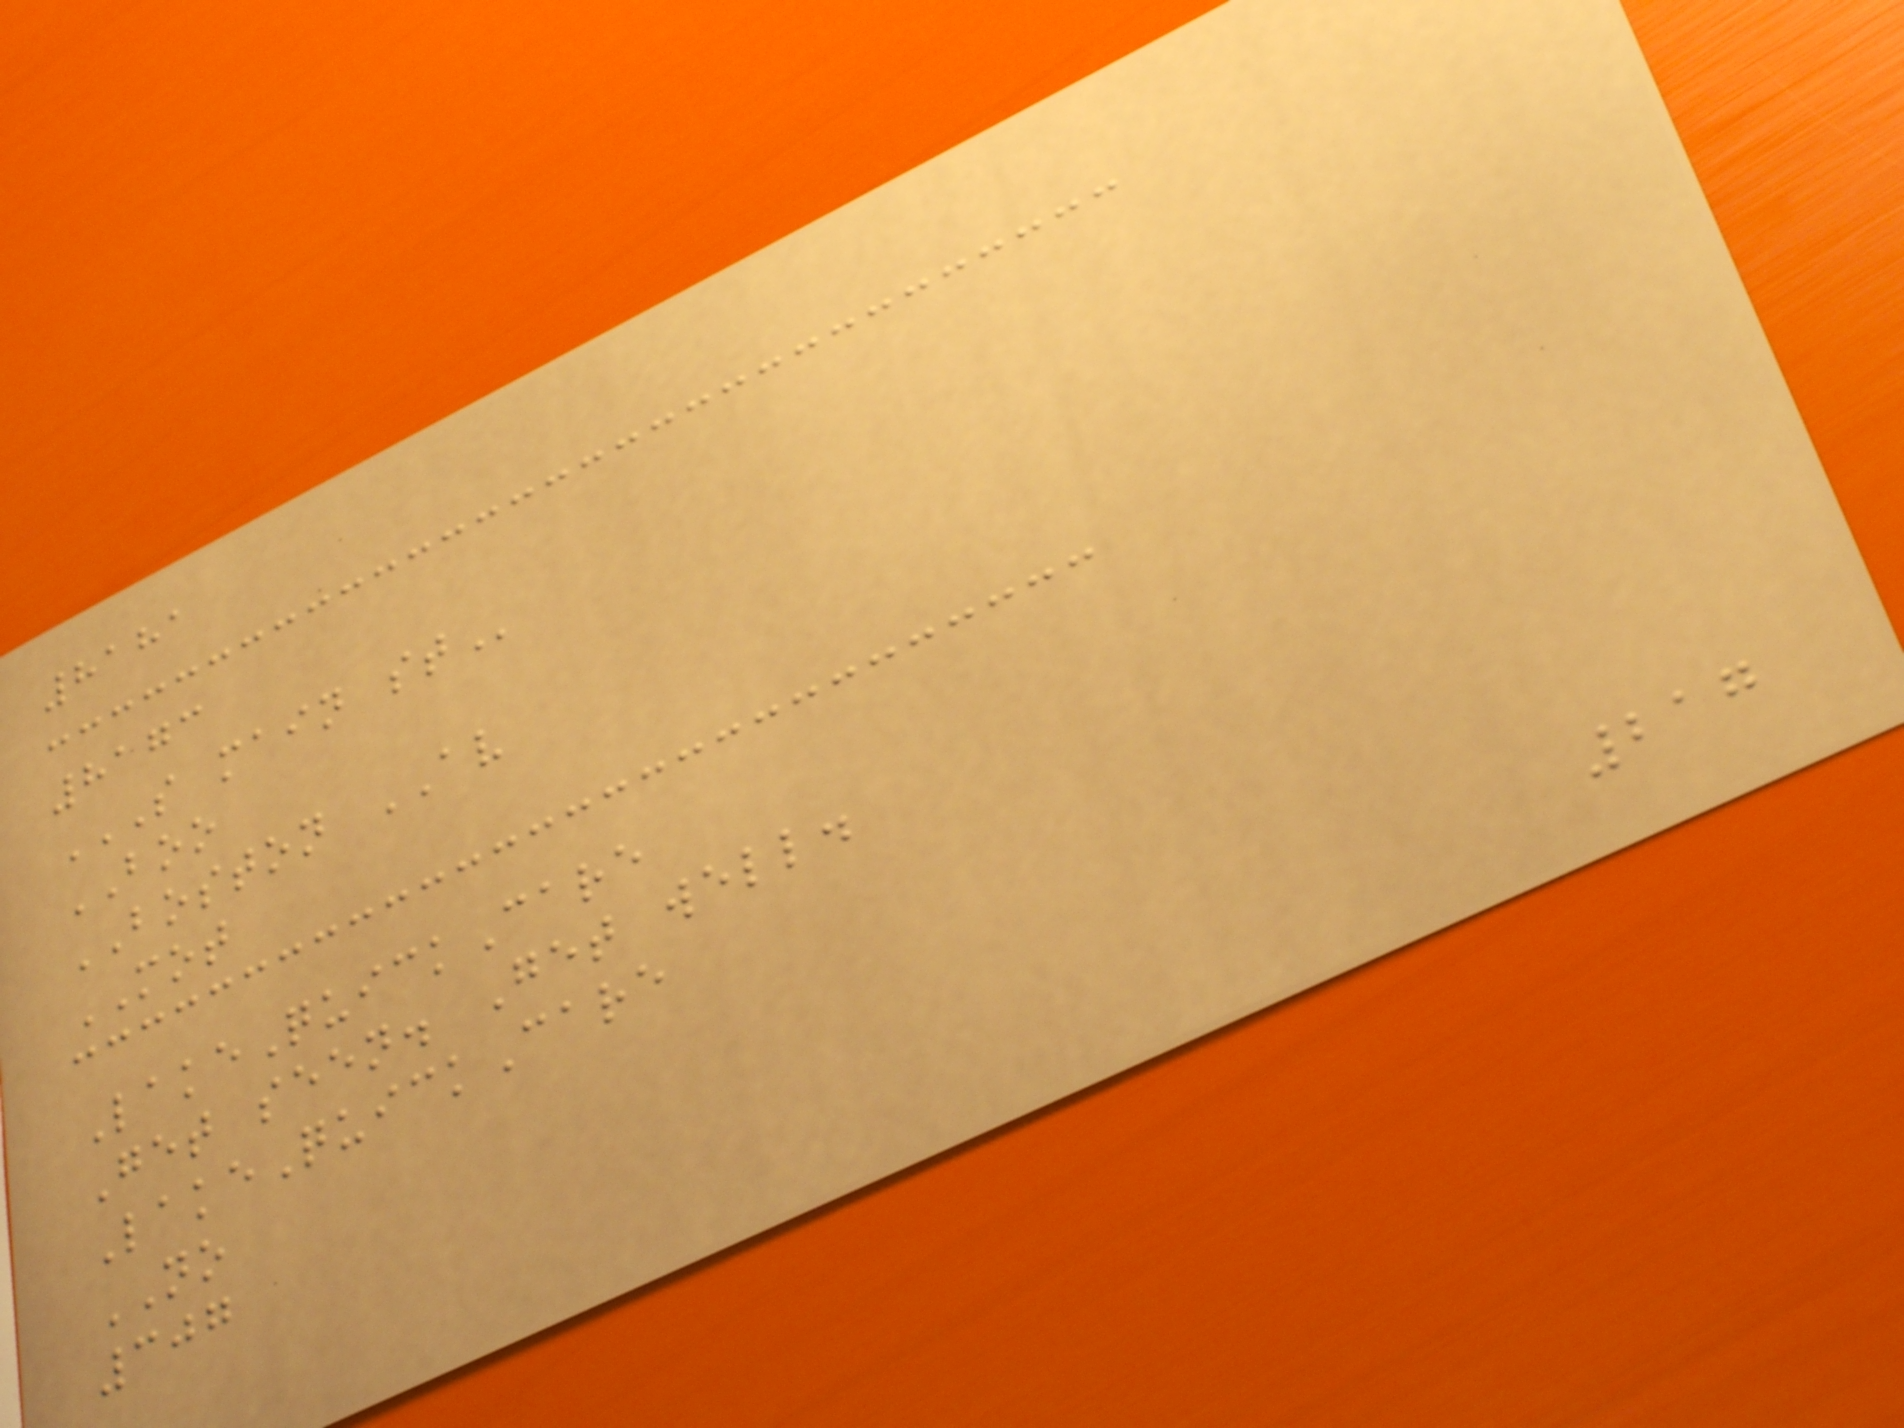8181
8173
S MAIN ST
BOO
BOSTON AV
MOT
LakeQuickCare
Get seen. Get well.
LakeQuickCare
NO
307
217
